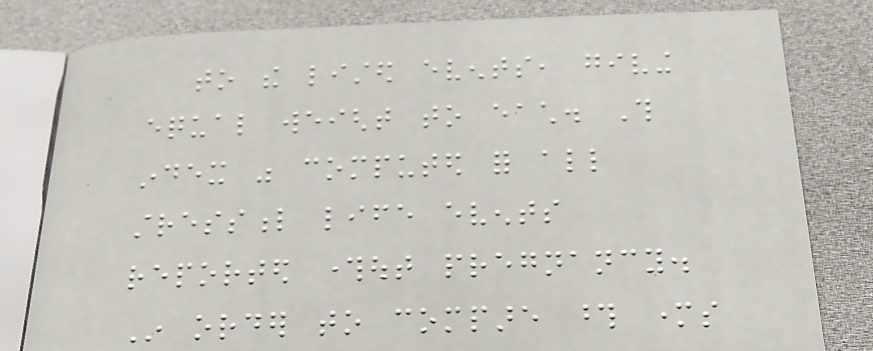to the listed events, giving
equal weight to each. This
index was computed for all
stressful life events
reported throughout pregnancy.
In order to compare those mothers
